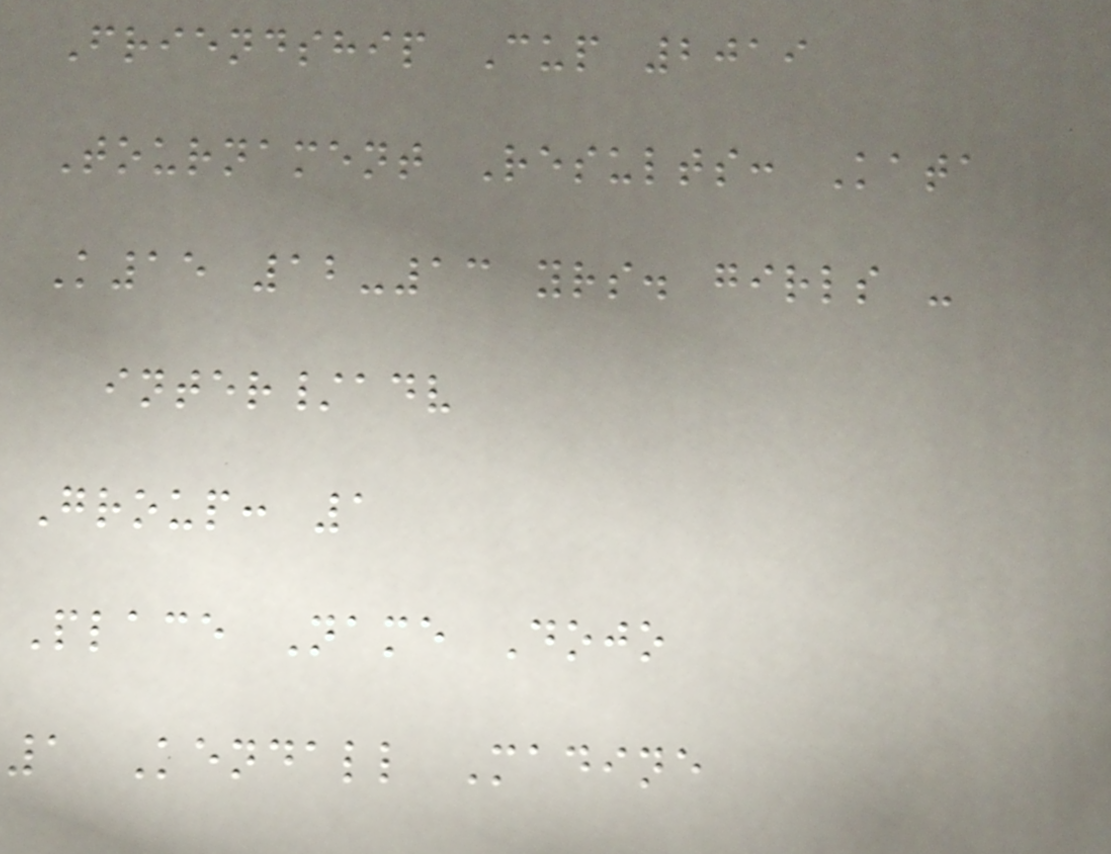Friendship Cup 2019
Tournament Results: Kata
K15 12-13 yrs. girls -
inter/adv
Group: 1
Place Name Dojo
1 Kendall Madine
